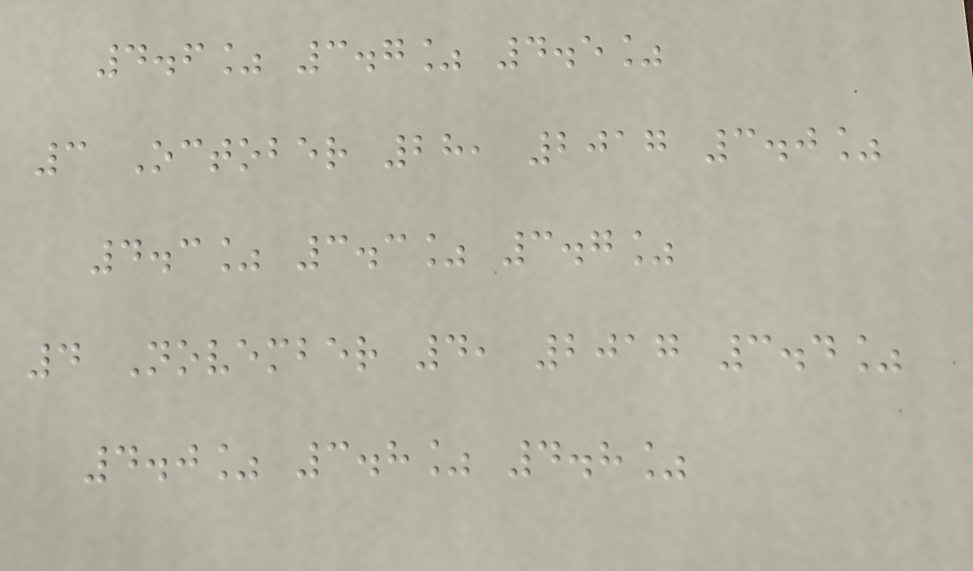4.6% 3.7% 4.5%
3 October 28, 2017 3.0%
4.3% 3.3% 3.7%
4 November 4, 2017 3.4%
4.0% 3.8% 4.8%
